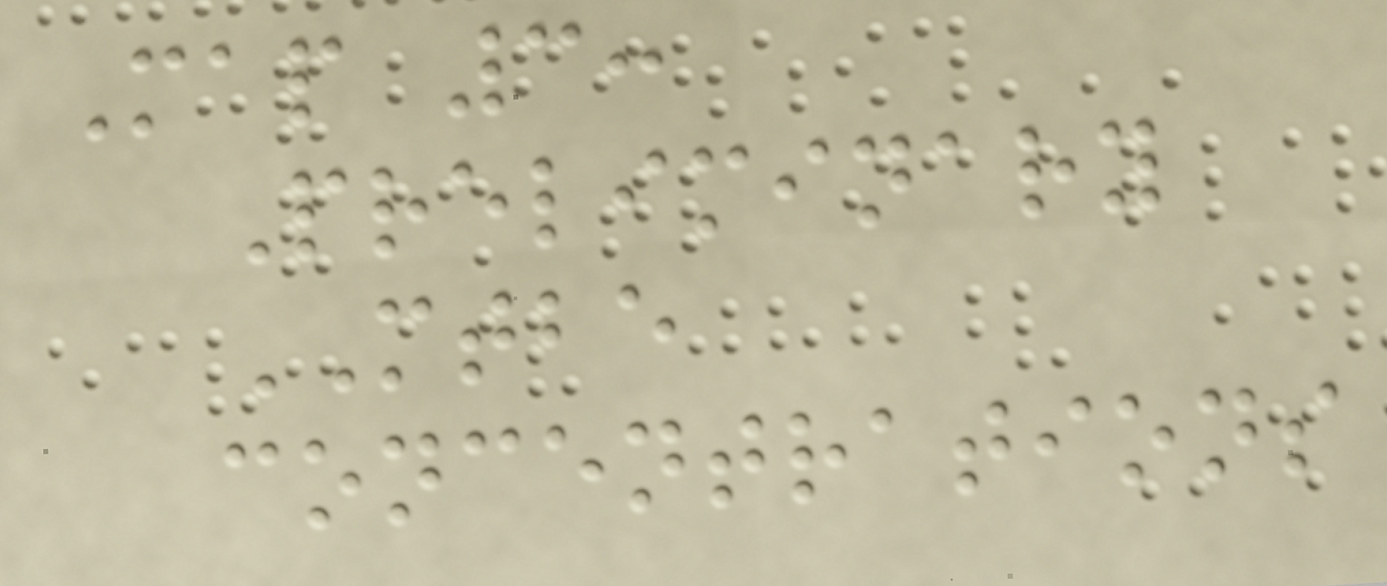Map 3:
Preliminary
MTBE
concentrations
